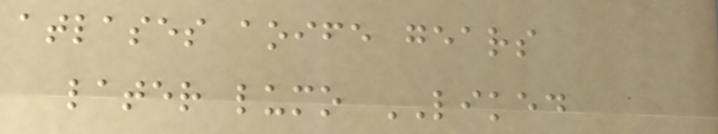atlases aoife gears
later lumo LIKED
